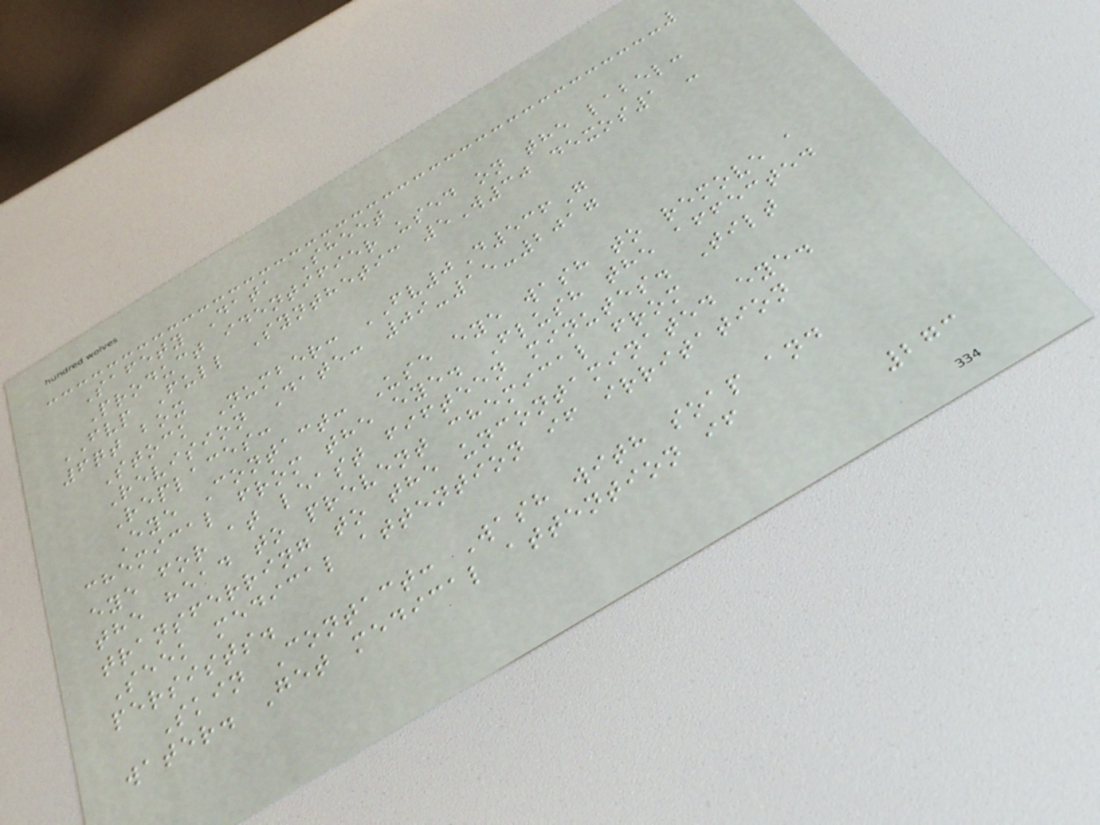Safety Data Sheet
Product identifier used on the label:
FVP Full Synthetic 5W30 dexos1 -
6qt box
Stock Number: FV0D536G
Revision Date: 09-15-2017
Replaces:
Eye Contact: Use eye wash to remove a
chemical from the eye. Flush the affected
eye for at least fifteen minutes. Tilt
the head to prevent chemical from
transferring to the uncontaminated eye.
Seek medical attention if irritation
persists.
Skin Contact: Wash with soap and
water. Get medical attention if
273
